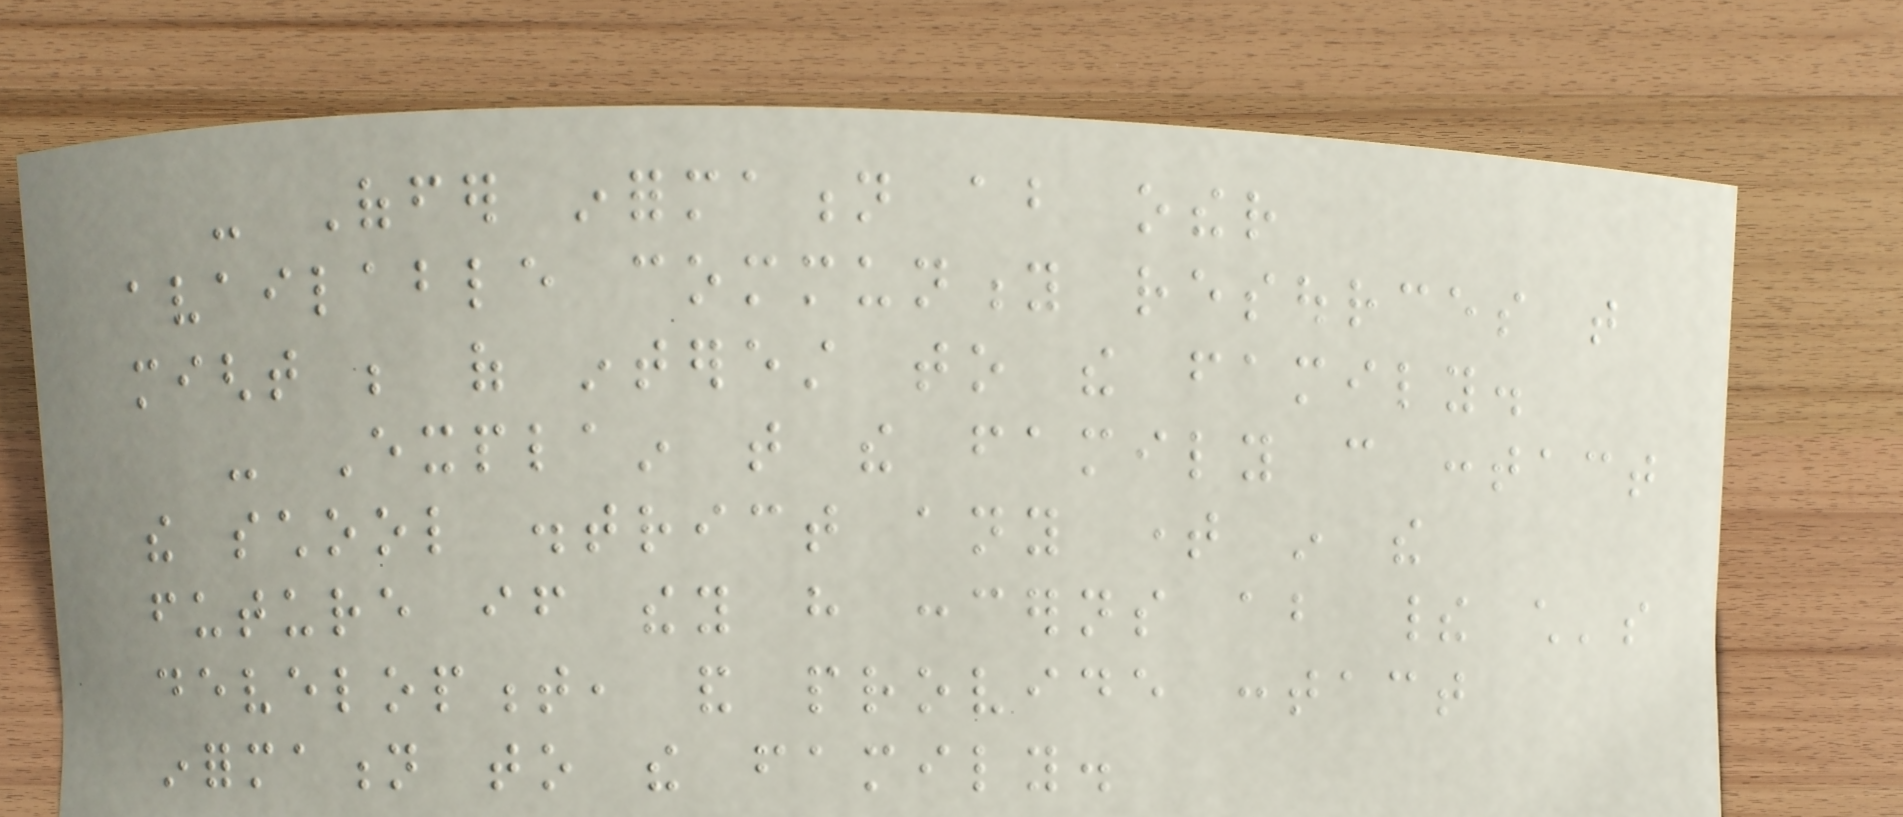- Offer information about other
available community resources that
might be of interest to the family.
- Explain that the family can contact
the school district any time in the
future if they have concerns about their child's
development, and provide contact
information to the family.
